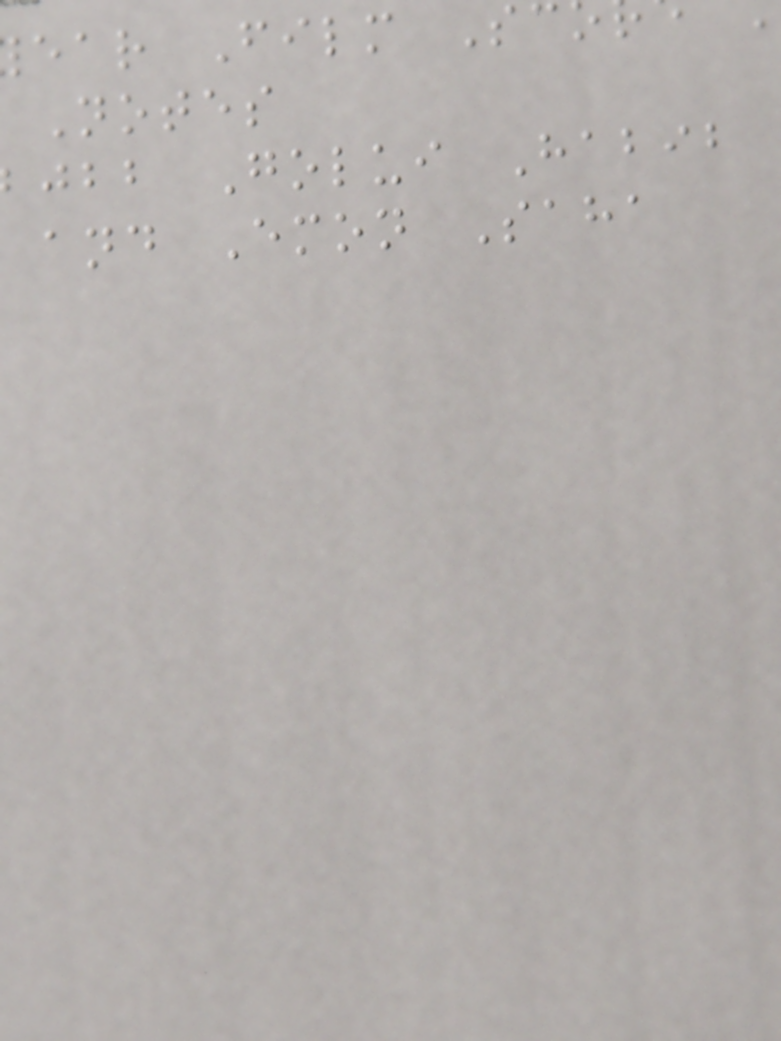ear Film S
Notes
jbb Golui Habib
and Emon Saha
